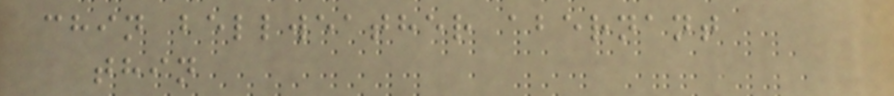chin bellweather abernant
thin
